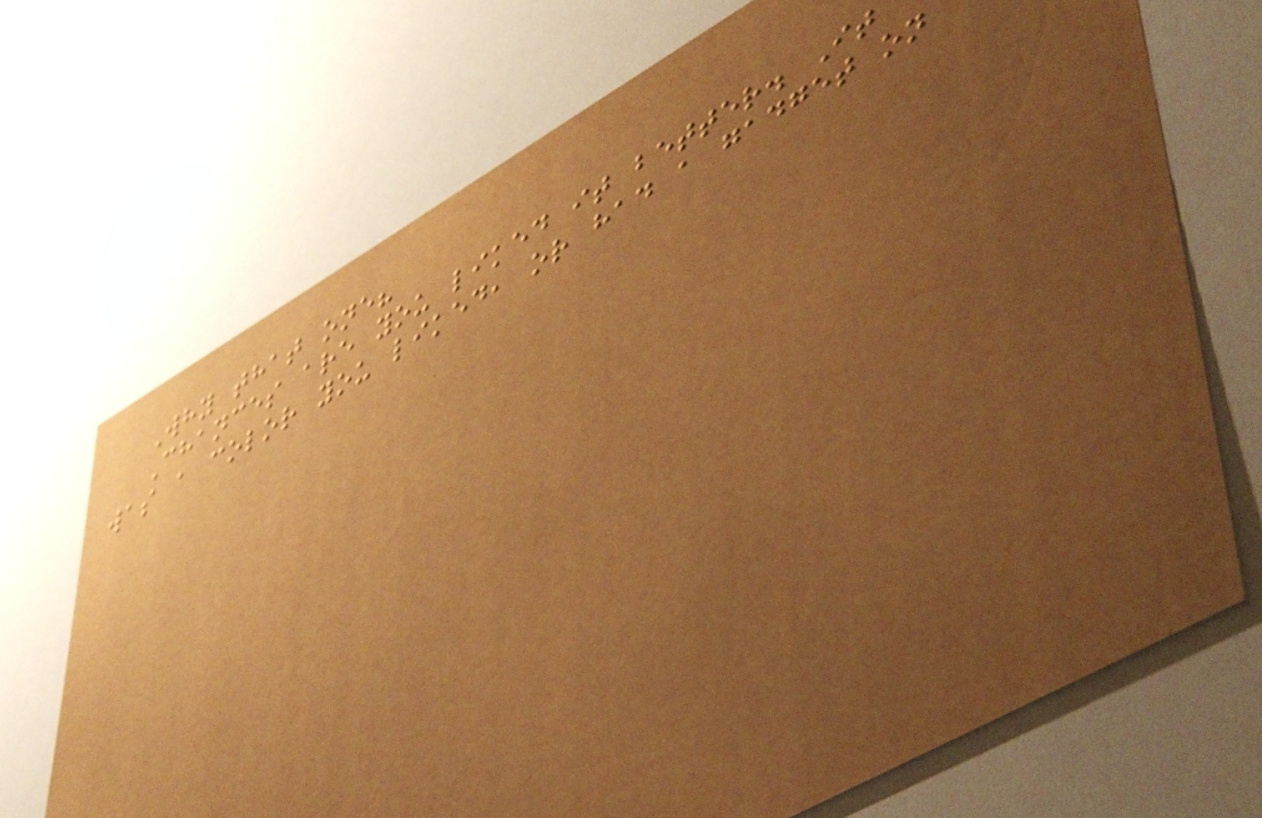Why that one?
Chances are you liked it better. It
was a color you liked, or had a gadget on
